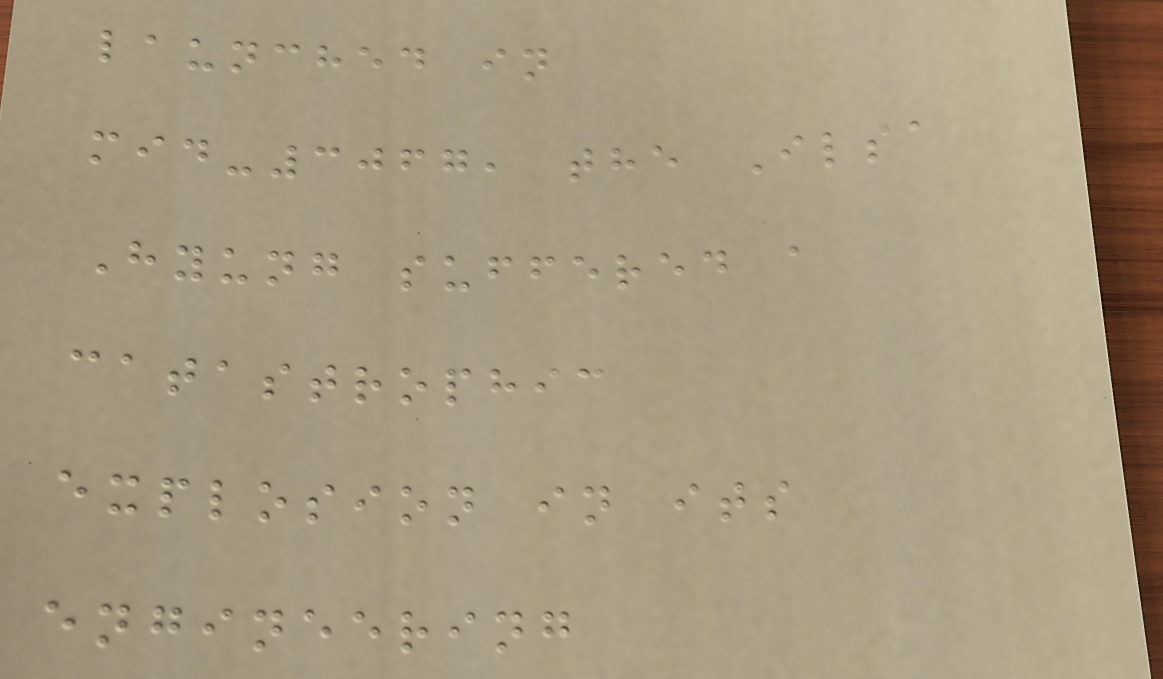launched in
mid-3067, the Ilsa
Hyung suffered a
catastrophic
explosion in its
engineering
